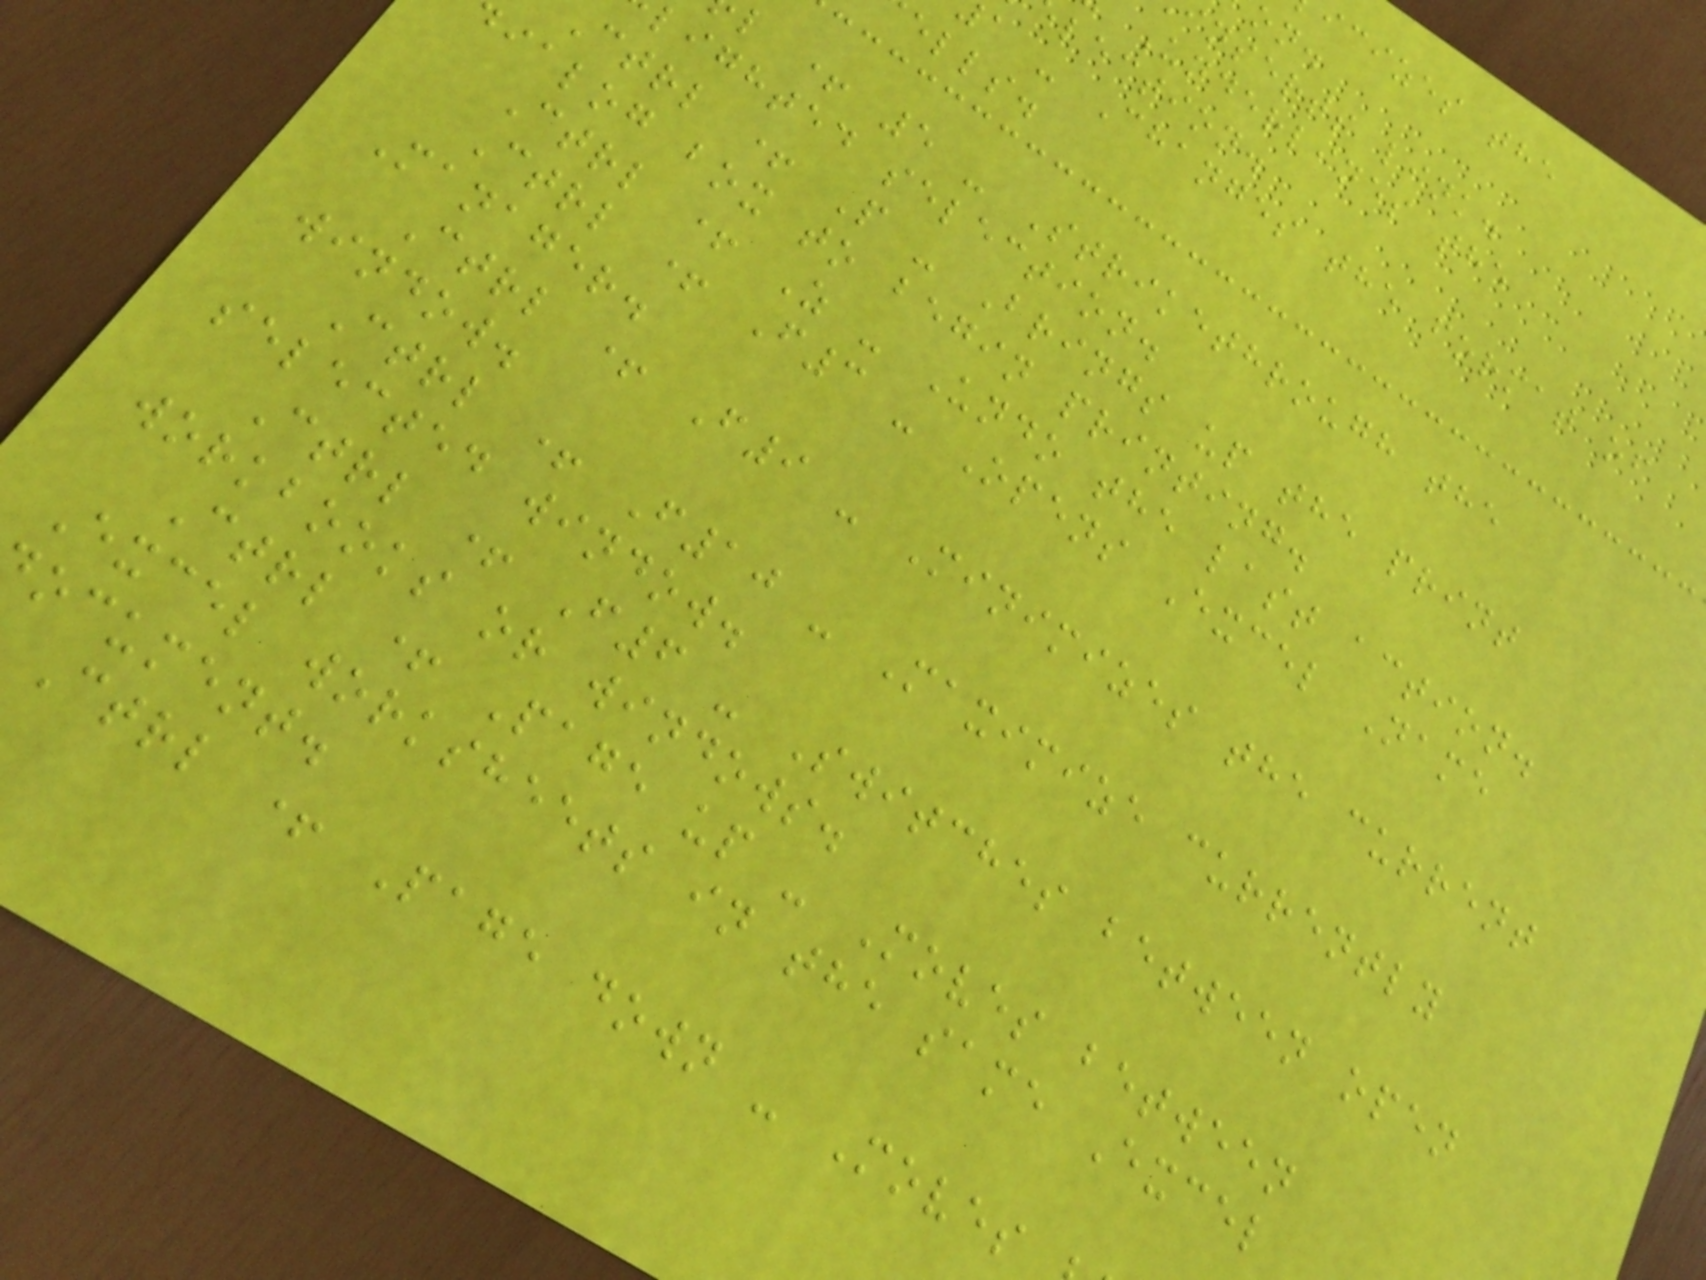icizes the
inserts link.
Underlines the
lection.
a - Changes the format of
ells.
l + 5 - Strikethrough the
lighted selection.
Ctrl + P - Brings up the print
ialog box to begin printing.
Ctrl + Z - Undo the last action.
Ctrl + F3 - Opens Excel Name
Manager.
Ctrl + F9 - Minimizes the current
window.
Ctrl + F10 - Maximize currently
selected window.
Ctrl + F6 - Switches between open
workbooks or windows.
Ctrl + Page up - Moves between
Excel worksheets in the same Excel
ocument.
Ctrl + Page down - Moves
